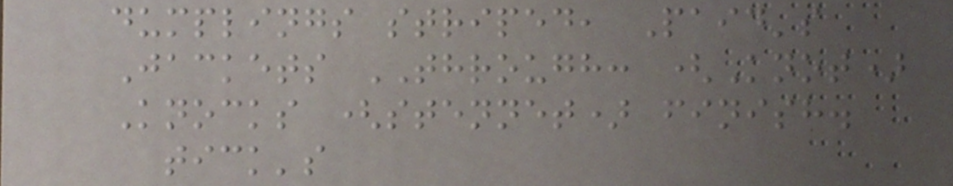dumplings striped, Paid's
Jackets THROUGH: (Knot)
Knocks (stennet) finish.
tick's
